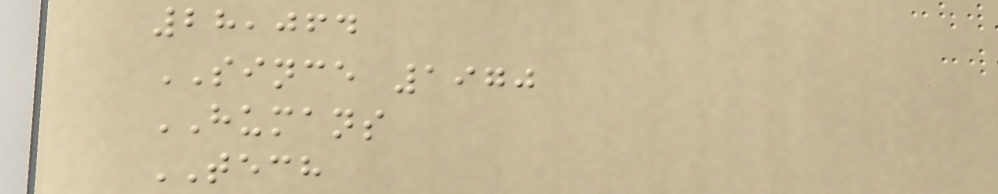28,064
SINCE 1970
HUMANS
TECH
